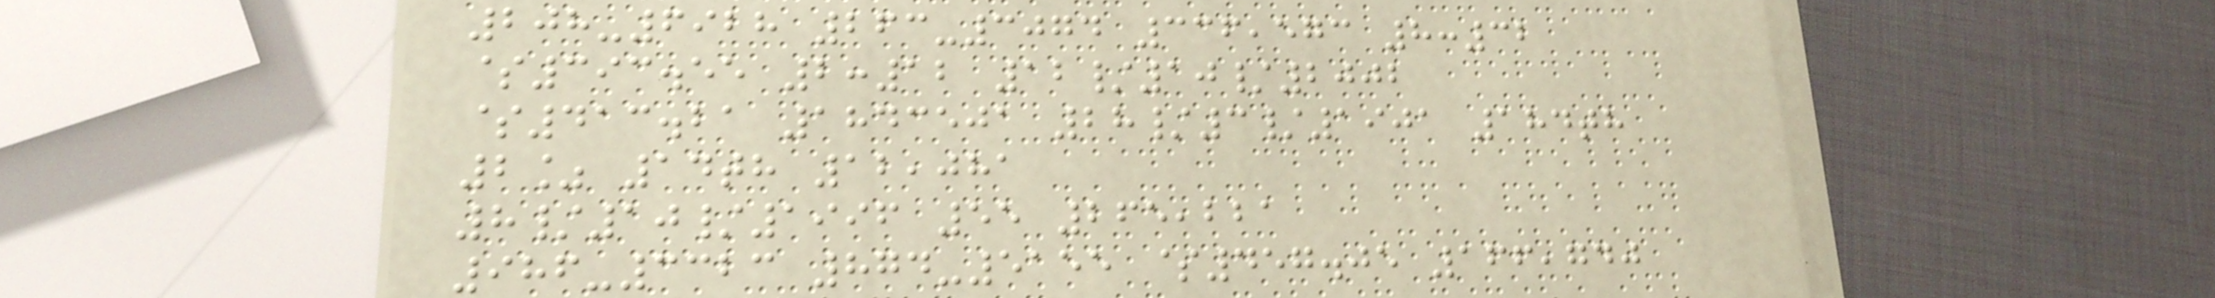208-6928 263-3074 336,573 8:32
$393.55 2:12 12/10/2002
$413.21 1843501 28/3/1901 184th
2% 14th 12,081
8/10/1996 55 265,221
986-3323 874-5155 $457.05 166,740
